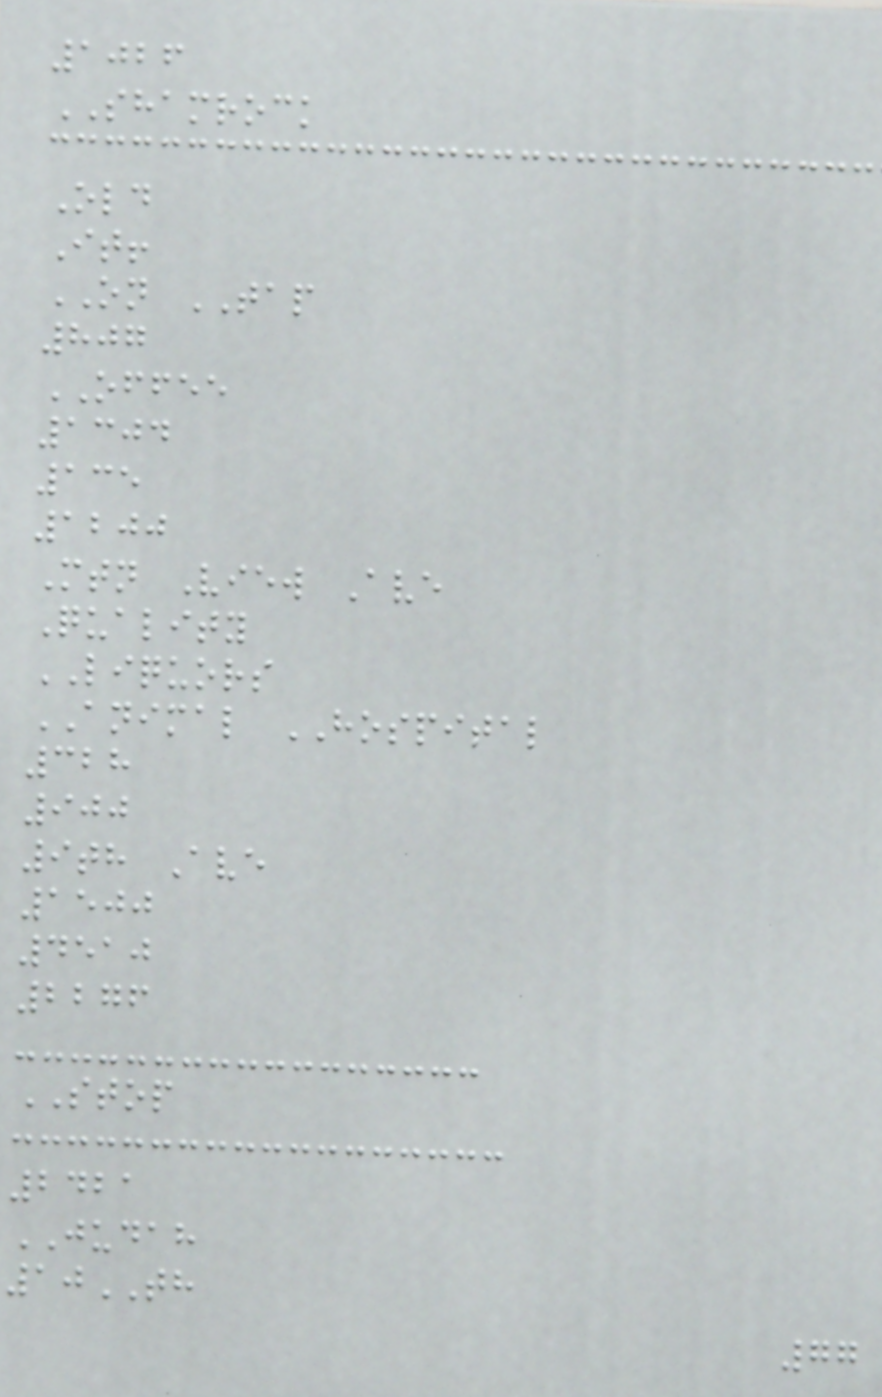1026
SHAMROCK
Old
It!
ON TAP
807
OFFEE
1304
135
1200
Mtn View Ave
Quality
LIQUORS
ANIMAL HOSPITAL
328
900
9th Ave
1500
4510
2276
STOP
2421
JUDAH
10TH
77
